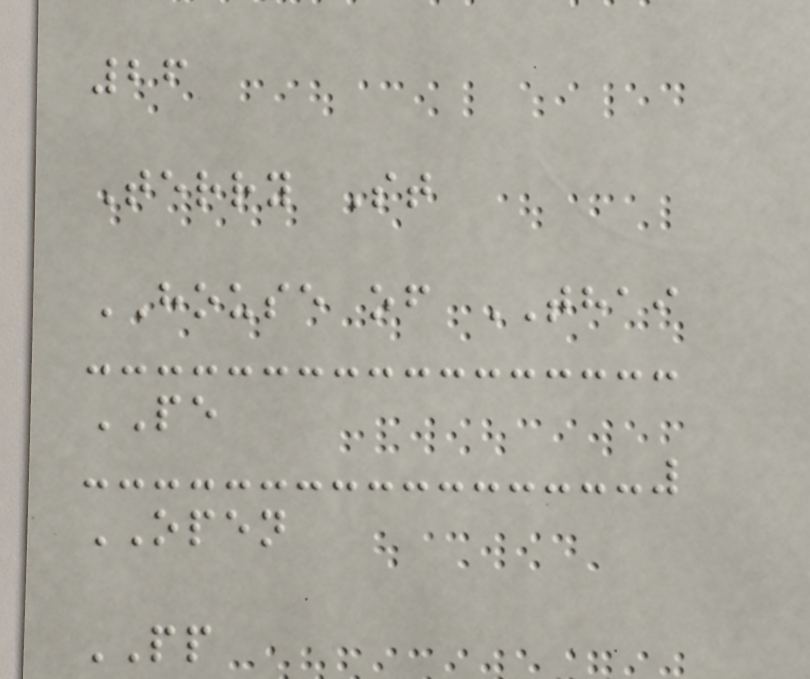26
Terry St
HOUSE of THAI
PE
OPEN
PP
